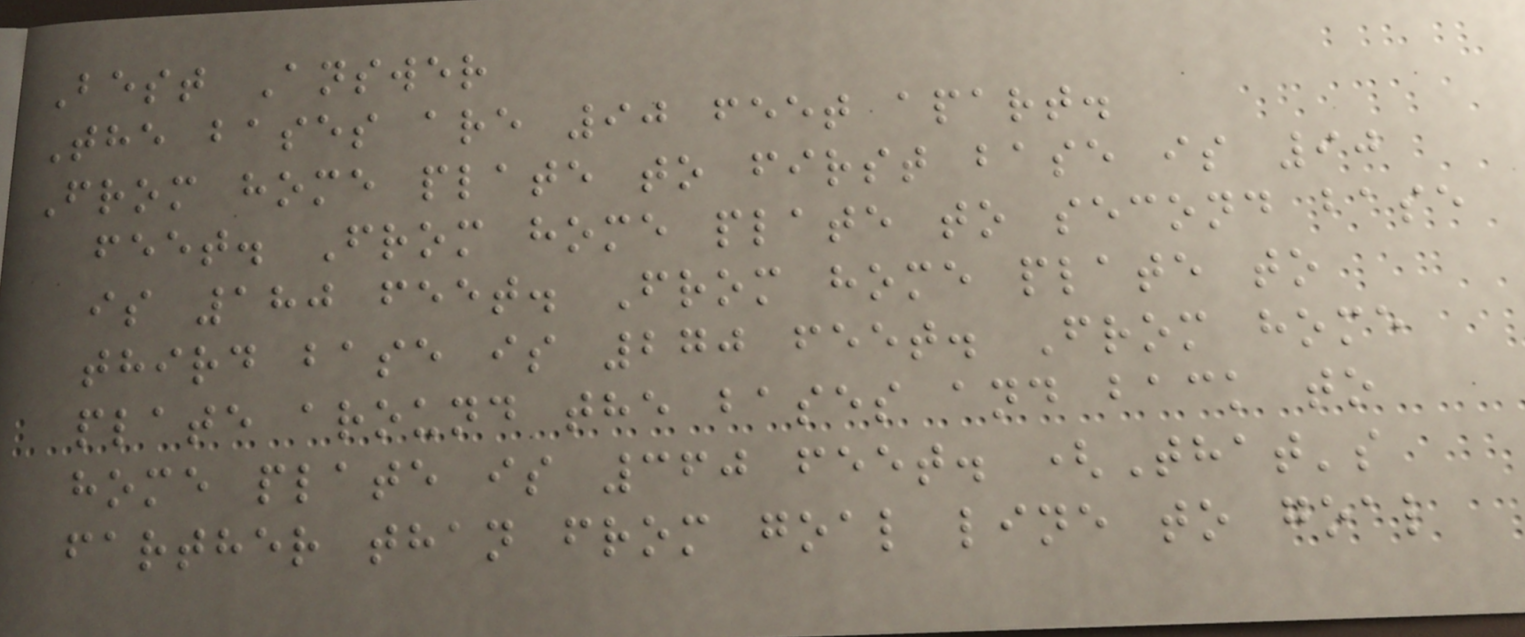Best Answer
The bases are 90 feet apart.
From home plate to first base is 90
feet. From home plate to second base
is 180 feet. From home plate to
third base is 270 feet. From home
plate around the bases and back to
home plate is 360 feet. (That's
farther than from goal line to goal
